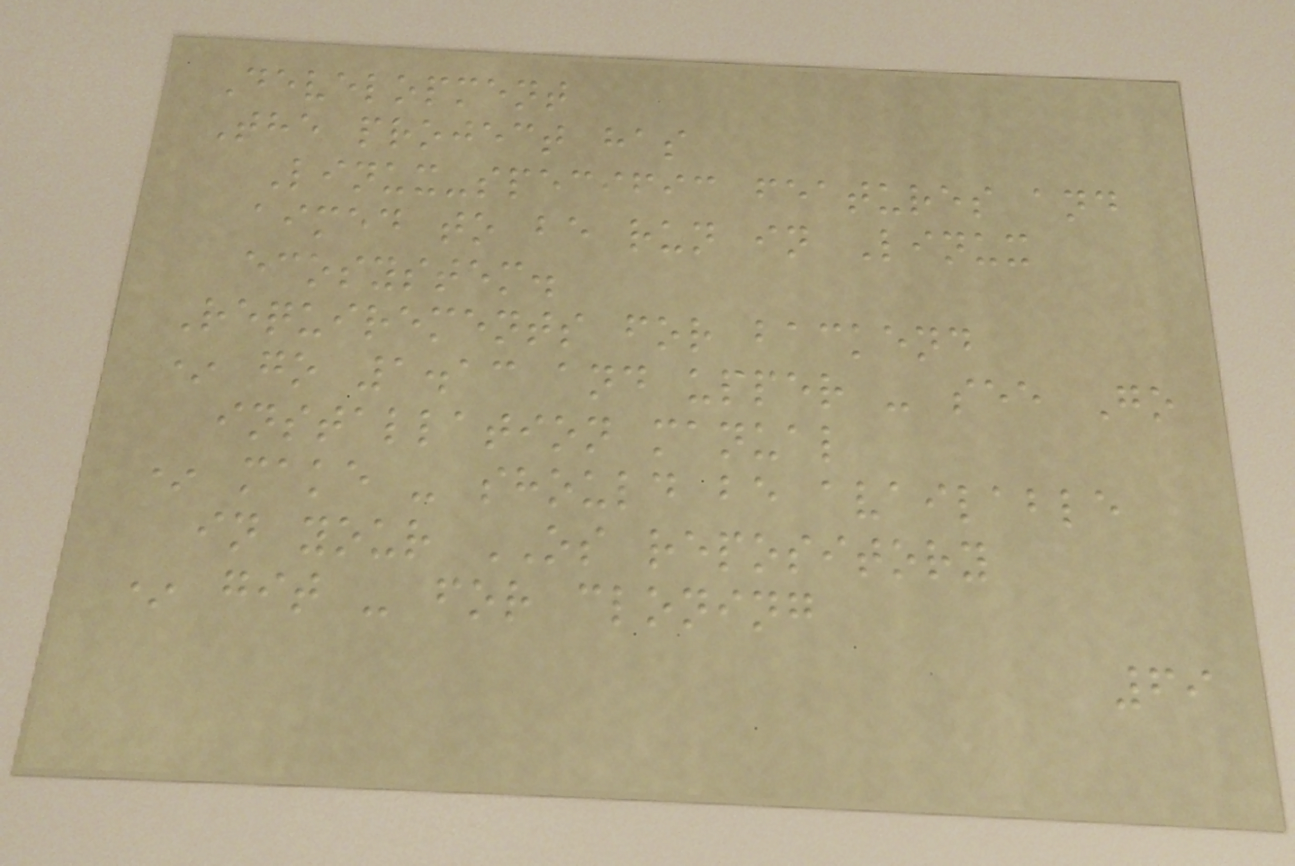Development
The project has
Linux-specific features and
aimed to be run in Linux
ecosystem.
Requirements for backend
* go 1.13 and upper - see Go
installation manual
* make - should be available
in your OS repository
* git - for cloning
69
